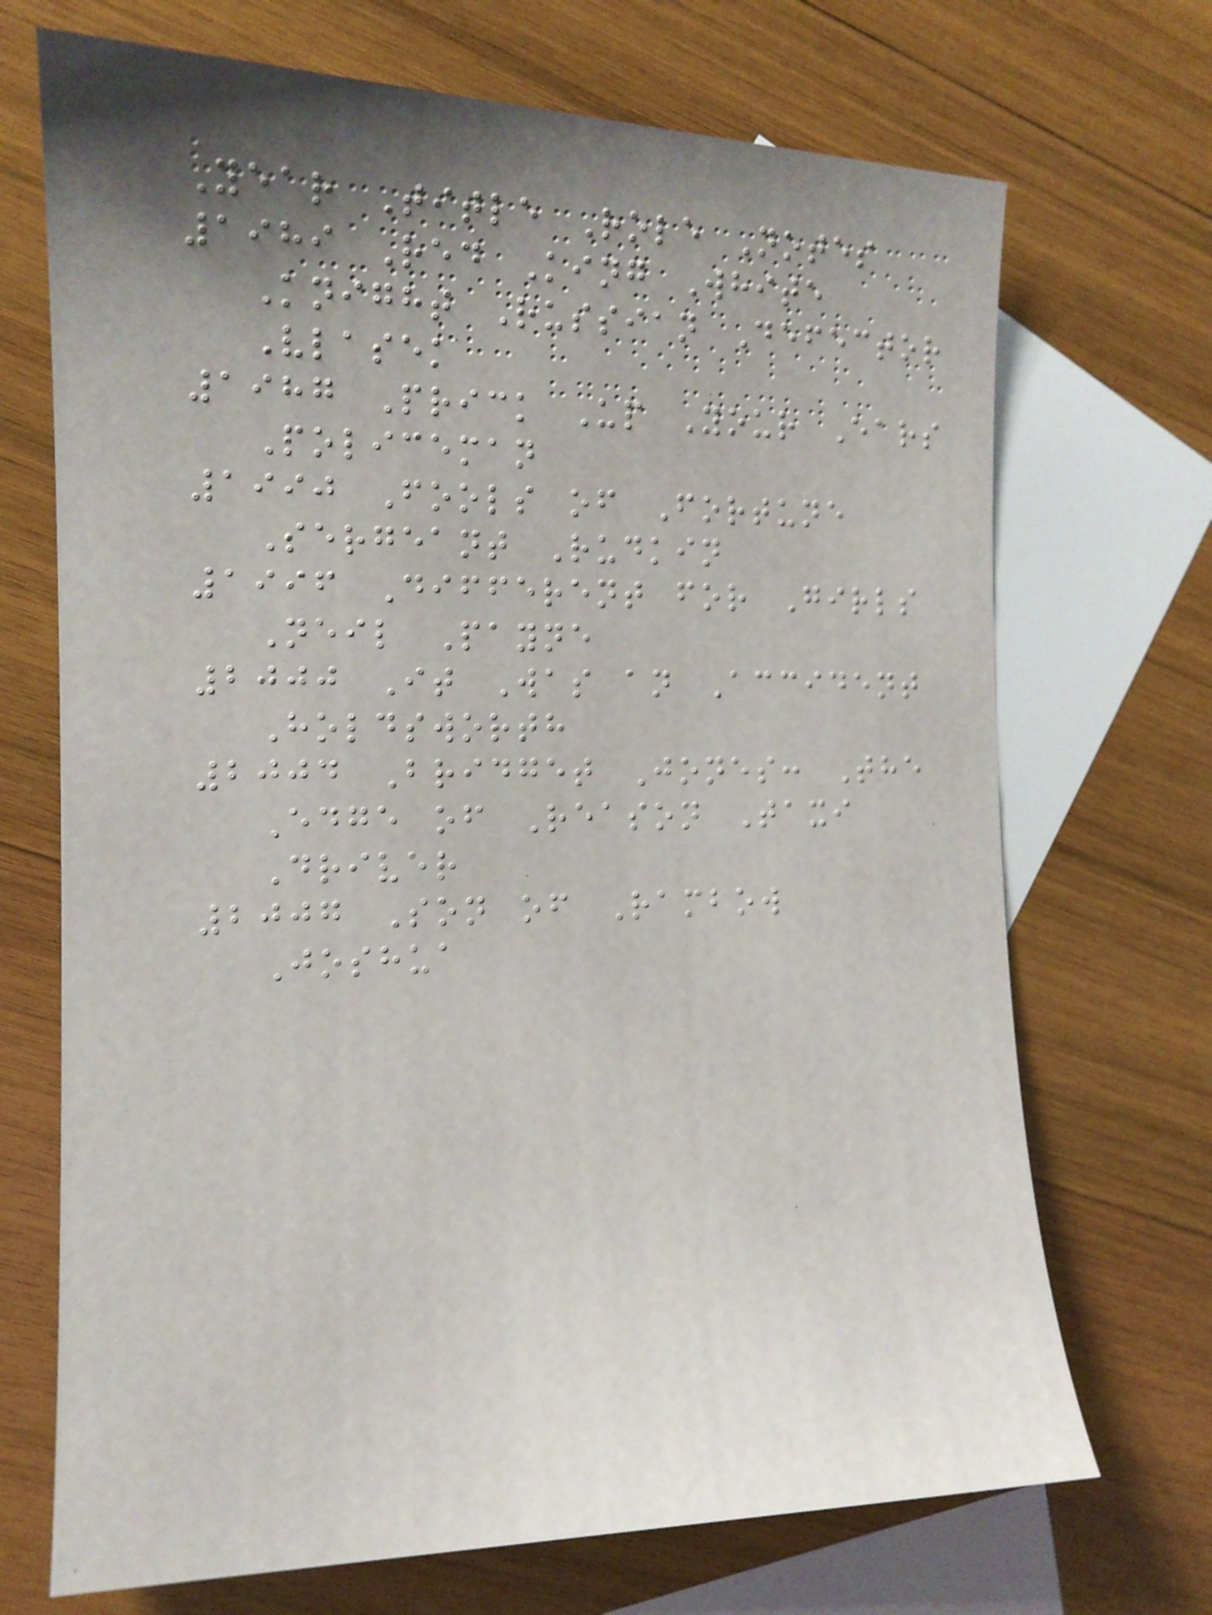Year Title Role Notes
1989 Red King White
Knight Russian Defector
Vlasek
1987 Prick Up Your Ears
Policeman
1990 Fools of Fortune
Sergeant Rudkin
1996 Different for Girls
Neil Payne
2000 It Was an Accident
Holdsworth
2004 Bridget Jones: The
Edge of Reason Taxi
Driver
2007 Son of Rambow
Joshua
